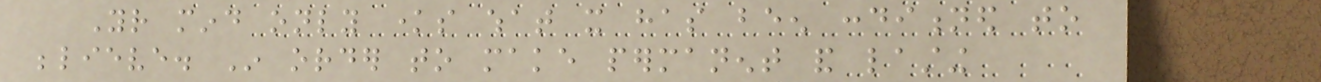Your mind only knows what it has been conditioned to
believe. In order to make permanent and lasting
